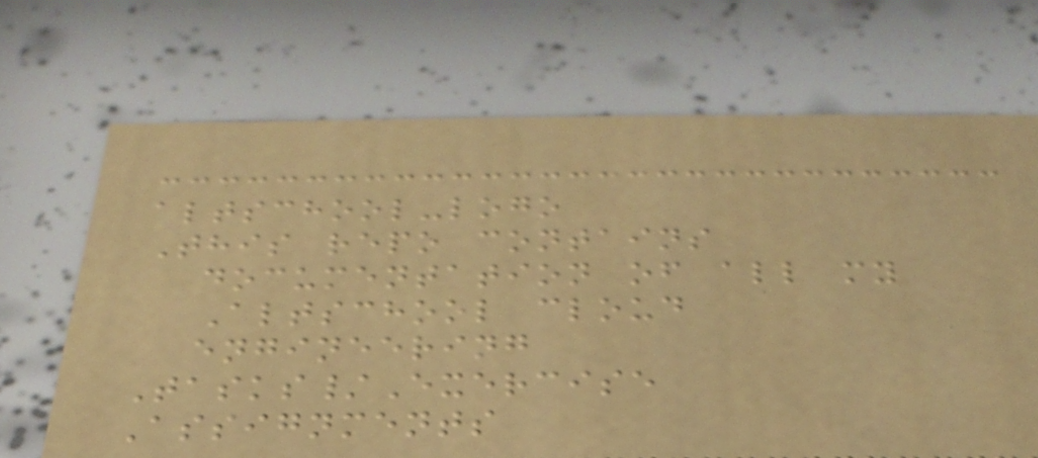altschool-logo
This repo contains
documentation of all my
Altschool cloud
engineering
Tasks/Exercise
Assignments
